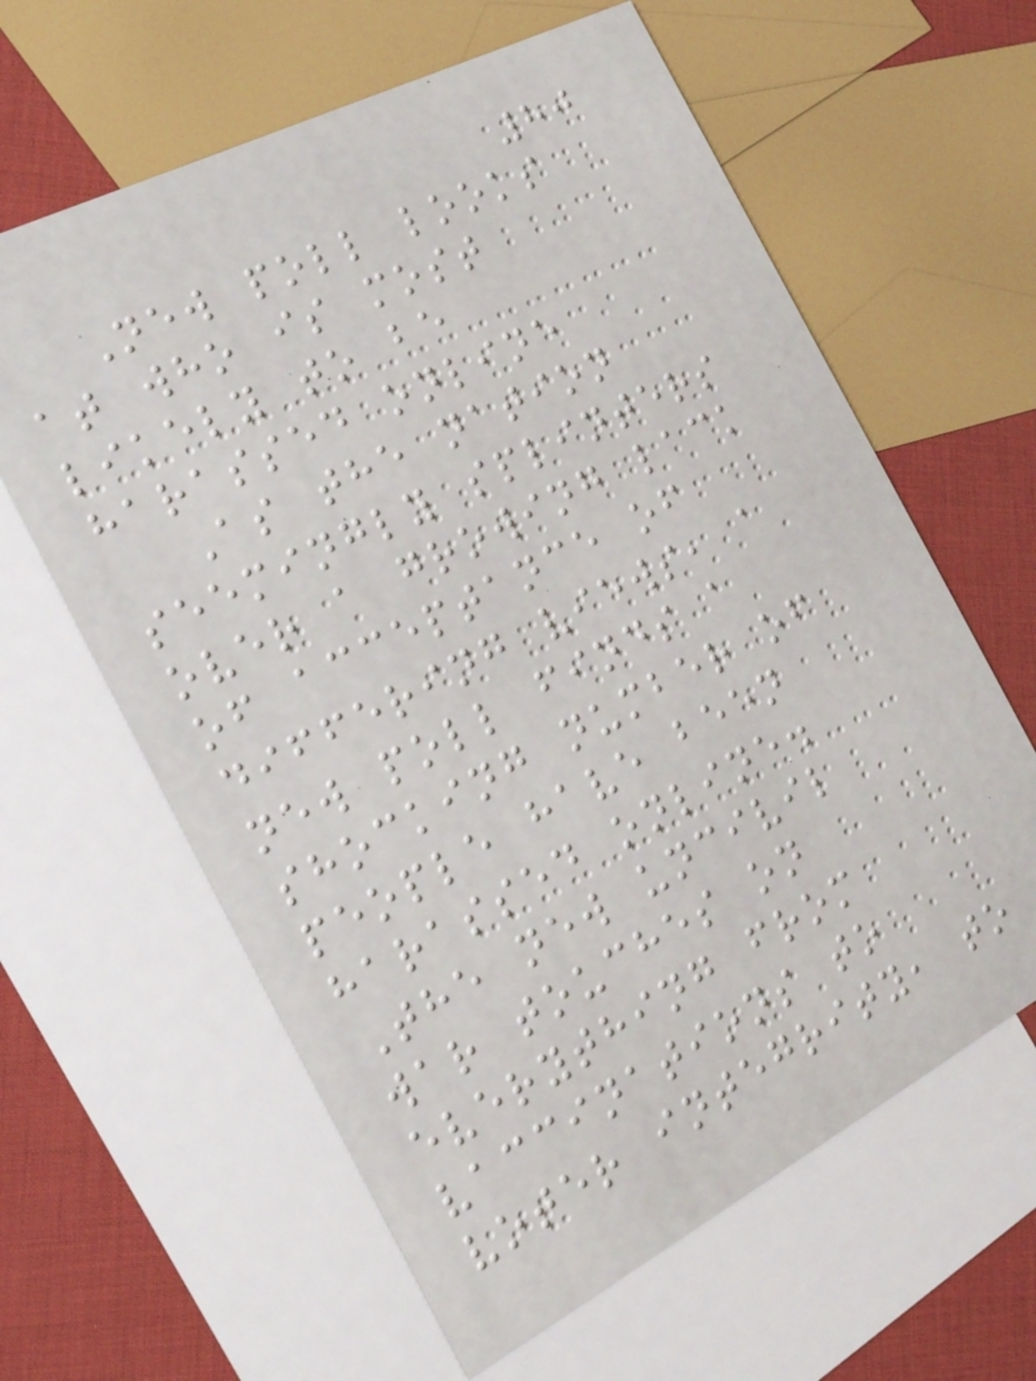80
New poll looks
at who is most
likely to be
harassed online
As the nation
seemingly splinters
over a growing lack
of acceptance of
differing views, a
new poll finds a
shocking number of
people have been
harassed online.
The new uncivil
war touches on
everything from
vaccinations to
voter integrity, to
